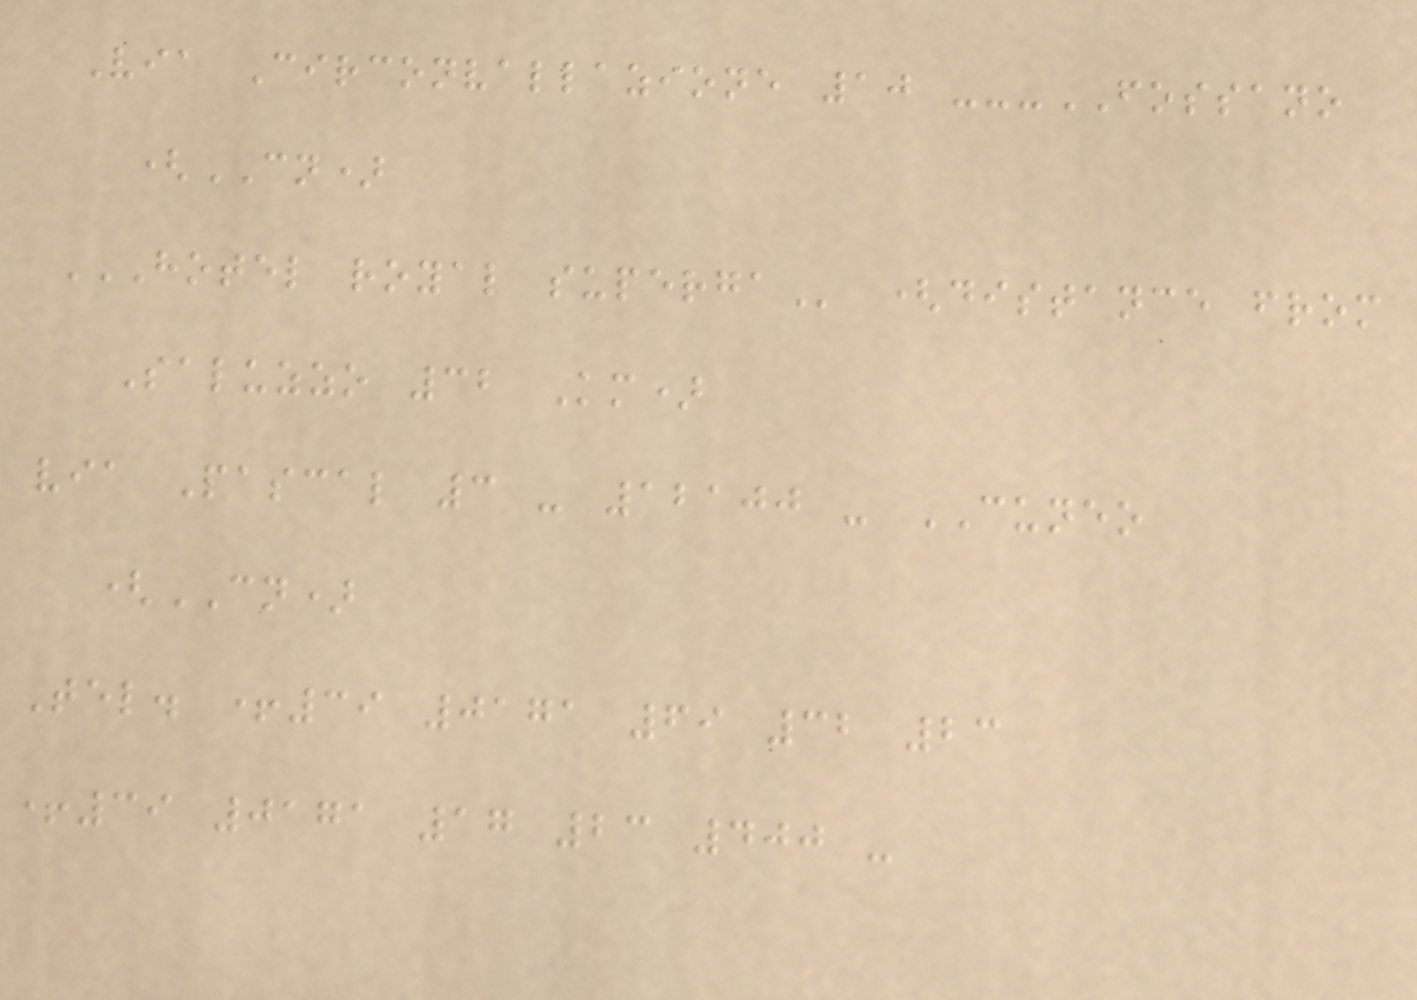Via Circonvallazione 10 ---FOSSANO
(CN)
HOTEL ROYAL SUPERGA (distance from
Saluzzo 32 Km)
via Pascal 3 - 12100 - CUNEO
(CN)
Tel. +39 0171 69 32 23
+39 0171 17 23 400 -
